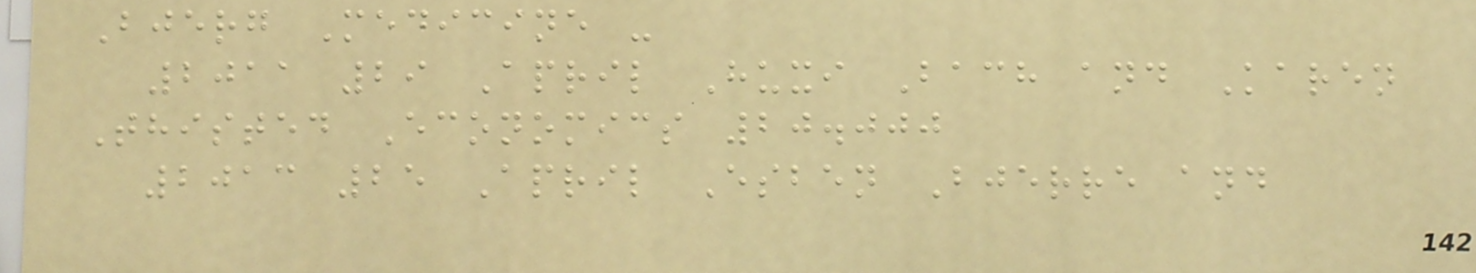Bjerg Medicine -
2011 29 April Huxi Bach and Karen
Thisted Economics 20.000
2013 25 April Esben Bjerre and
